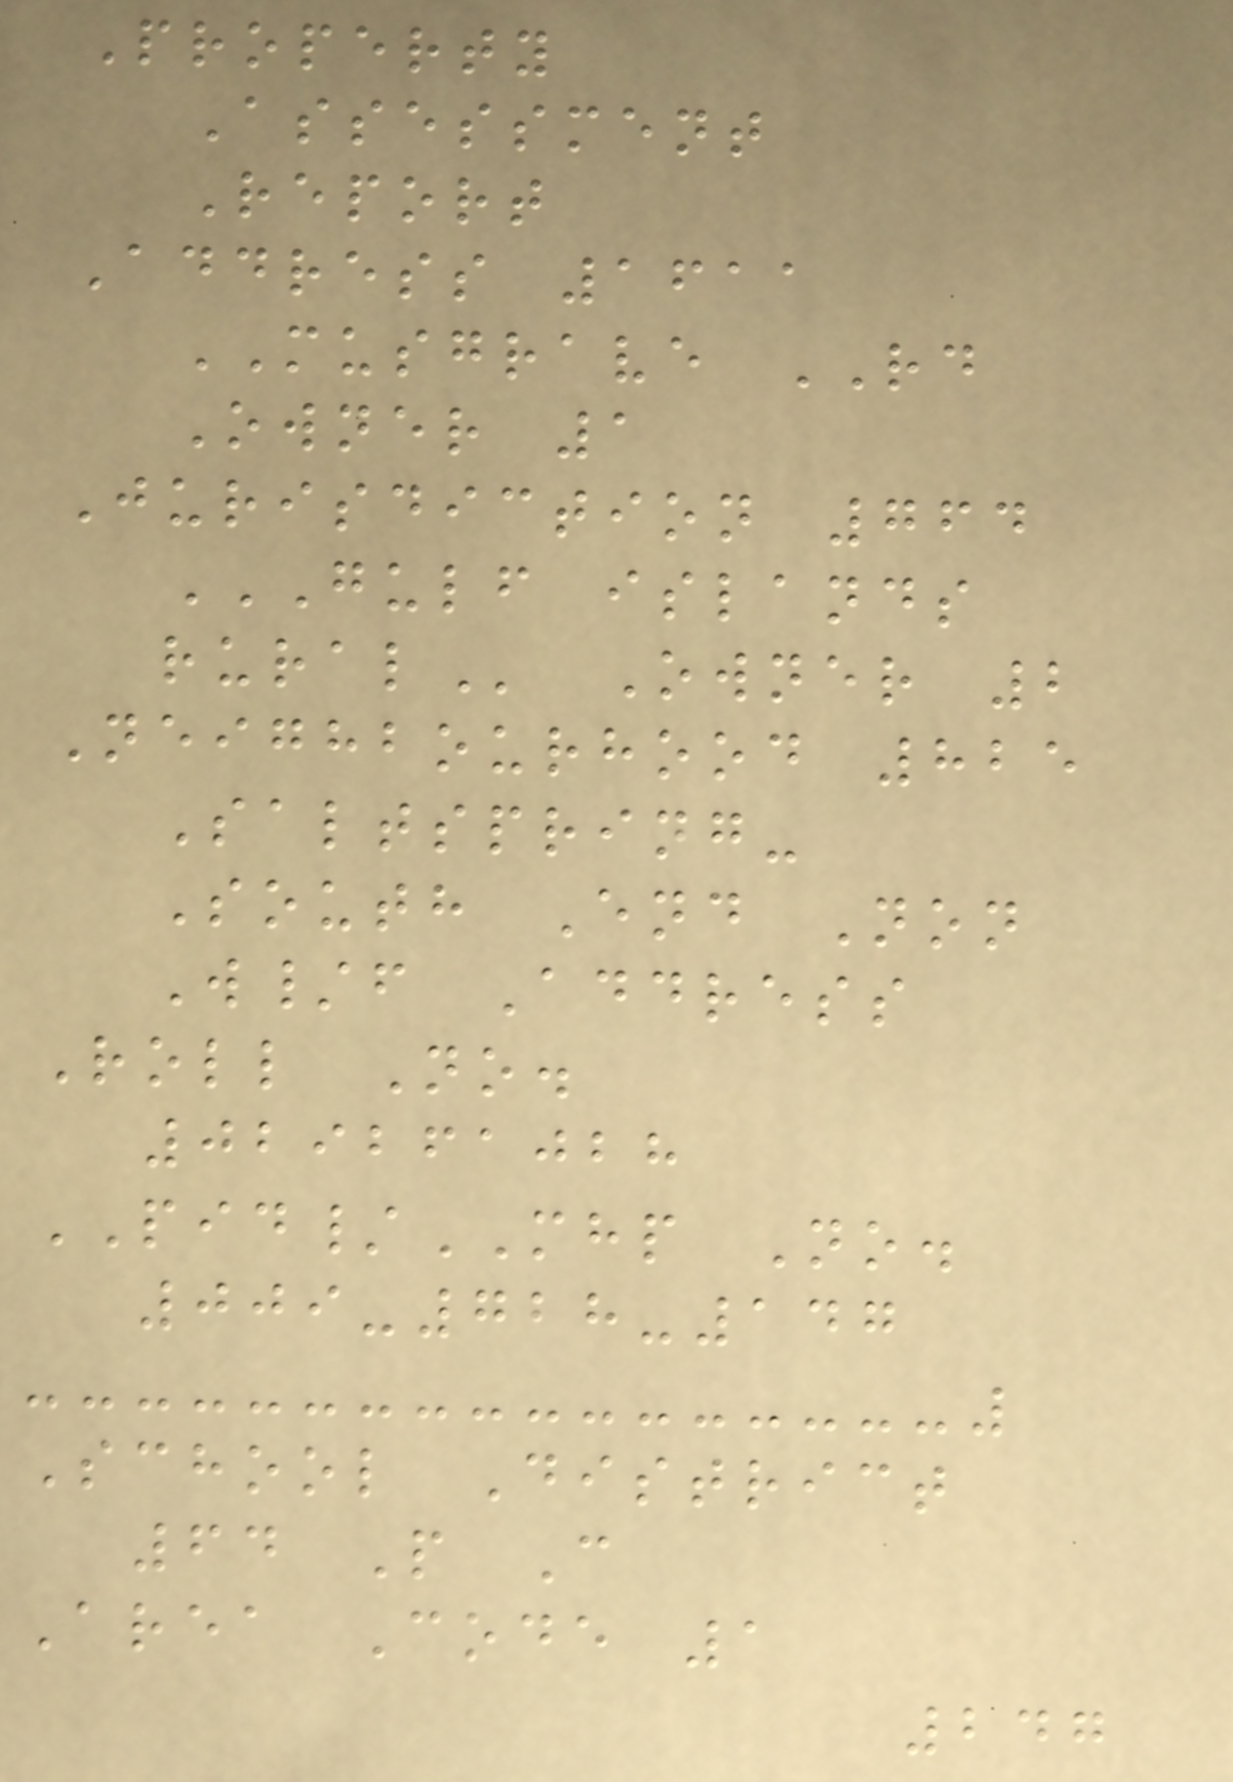Property
Assessment
Report
Address 1611
MUSGRAVE RD
Owner 1
Jurisdiction 764
GULF ISLANDS
RURAL Owner 2
Neighbourhood 825
Saltspring-
South End Non
W/f Address
Roll No.
029261028
PID/MHP No.
009-728-147
School District
64 P C
Area Code 1
247
